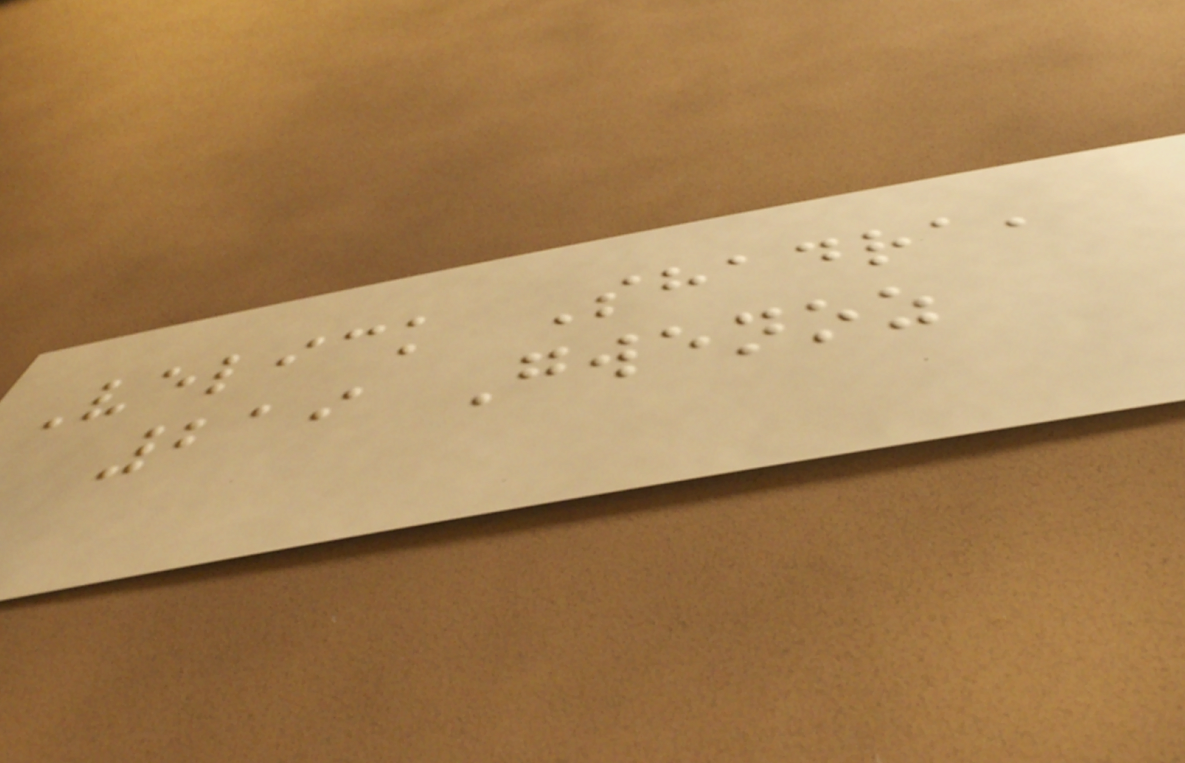Velick Shadra,
219 Gwenoz
